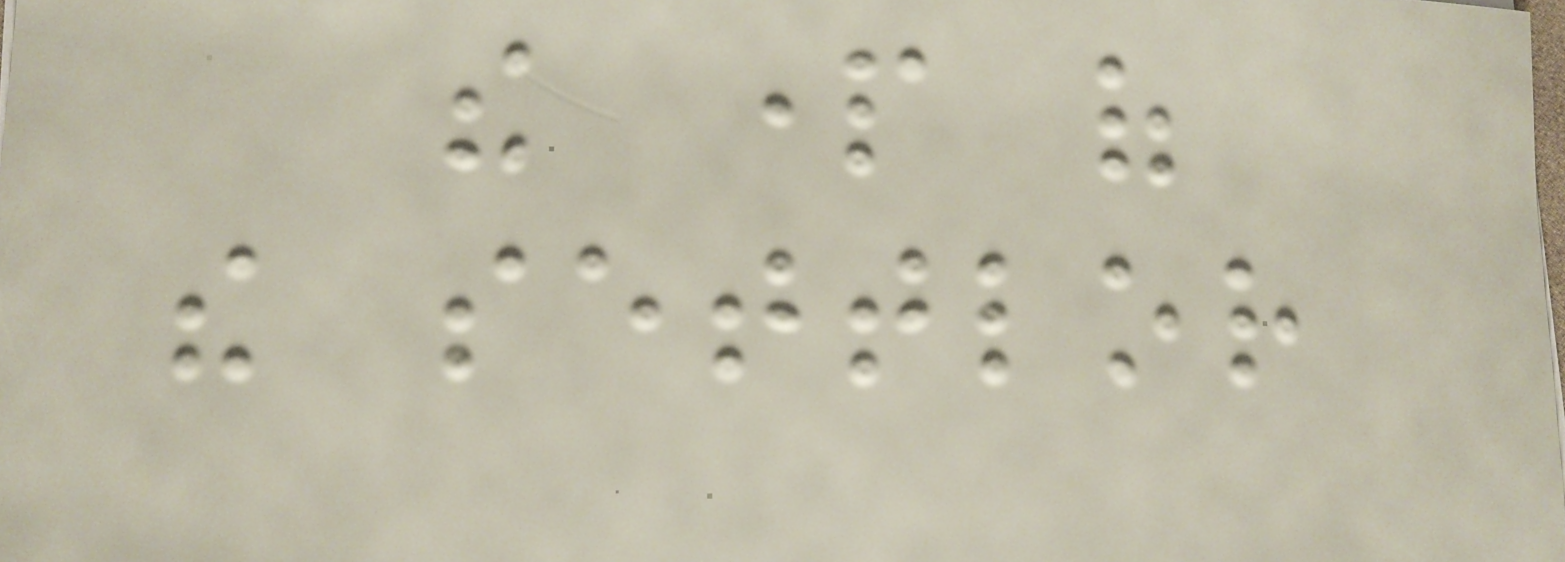the part of
the settlor
